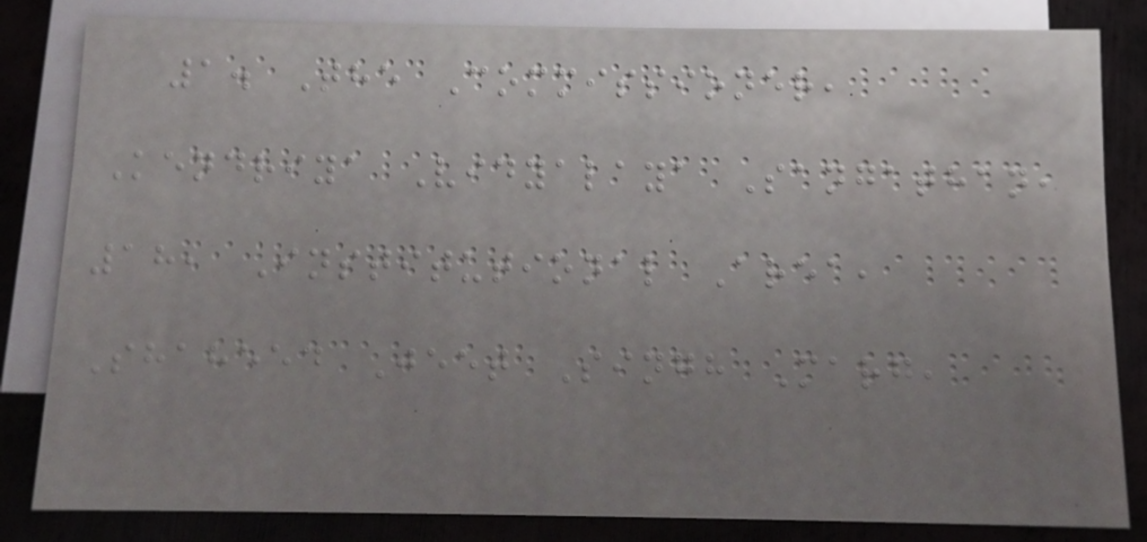1. The Commissioner,
Kendriya Vidyalaya Sangathan,
18, Institutional Area,
Shaheed Jeet Singh Marg,
